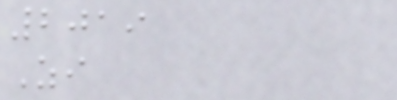2019
Zi
